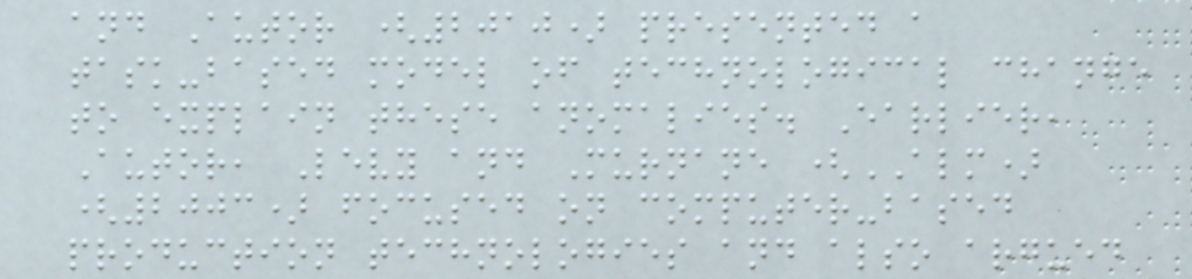and Autor (2010) presented a
task-based model of technological change
to explain these anomalies. Earlier,
Autor, Levy and Murnane (ALM)
(2003) focused on computer-based
production technologies and also argued
